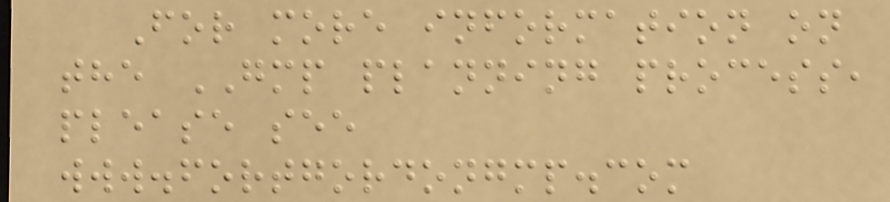For more information on
the GMP planning process,
please see
www.fortgordongmp.com
